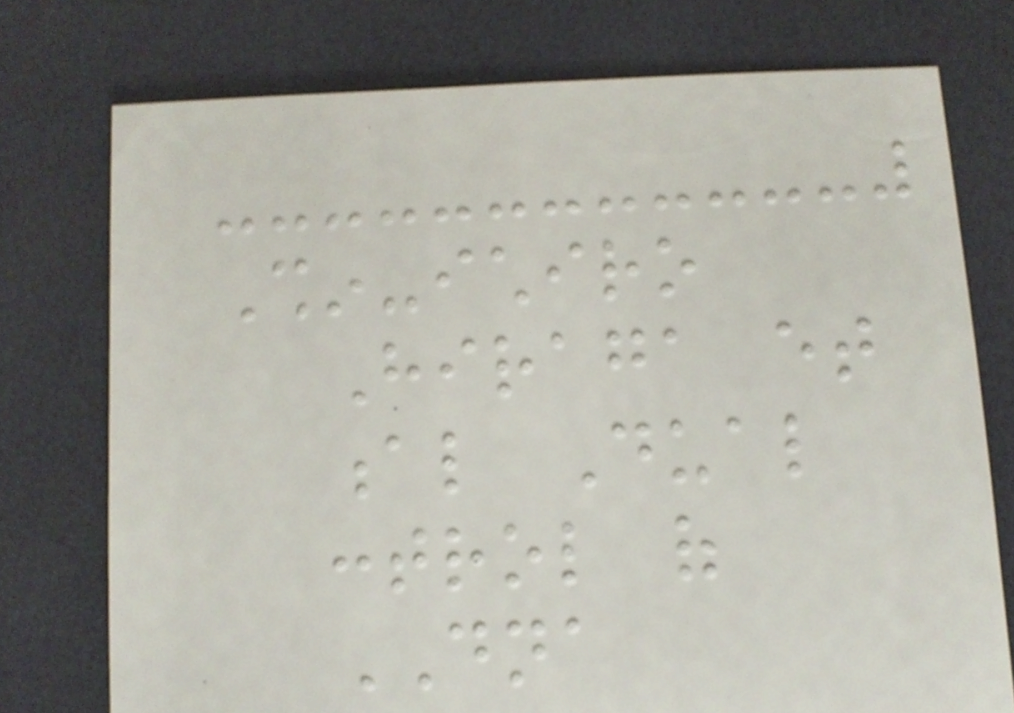Shin-ichiro
Hiraga et
al Dual
control of
DNA
